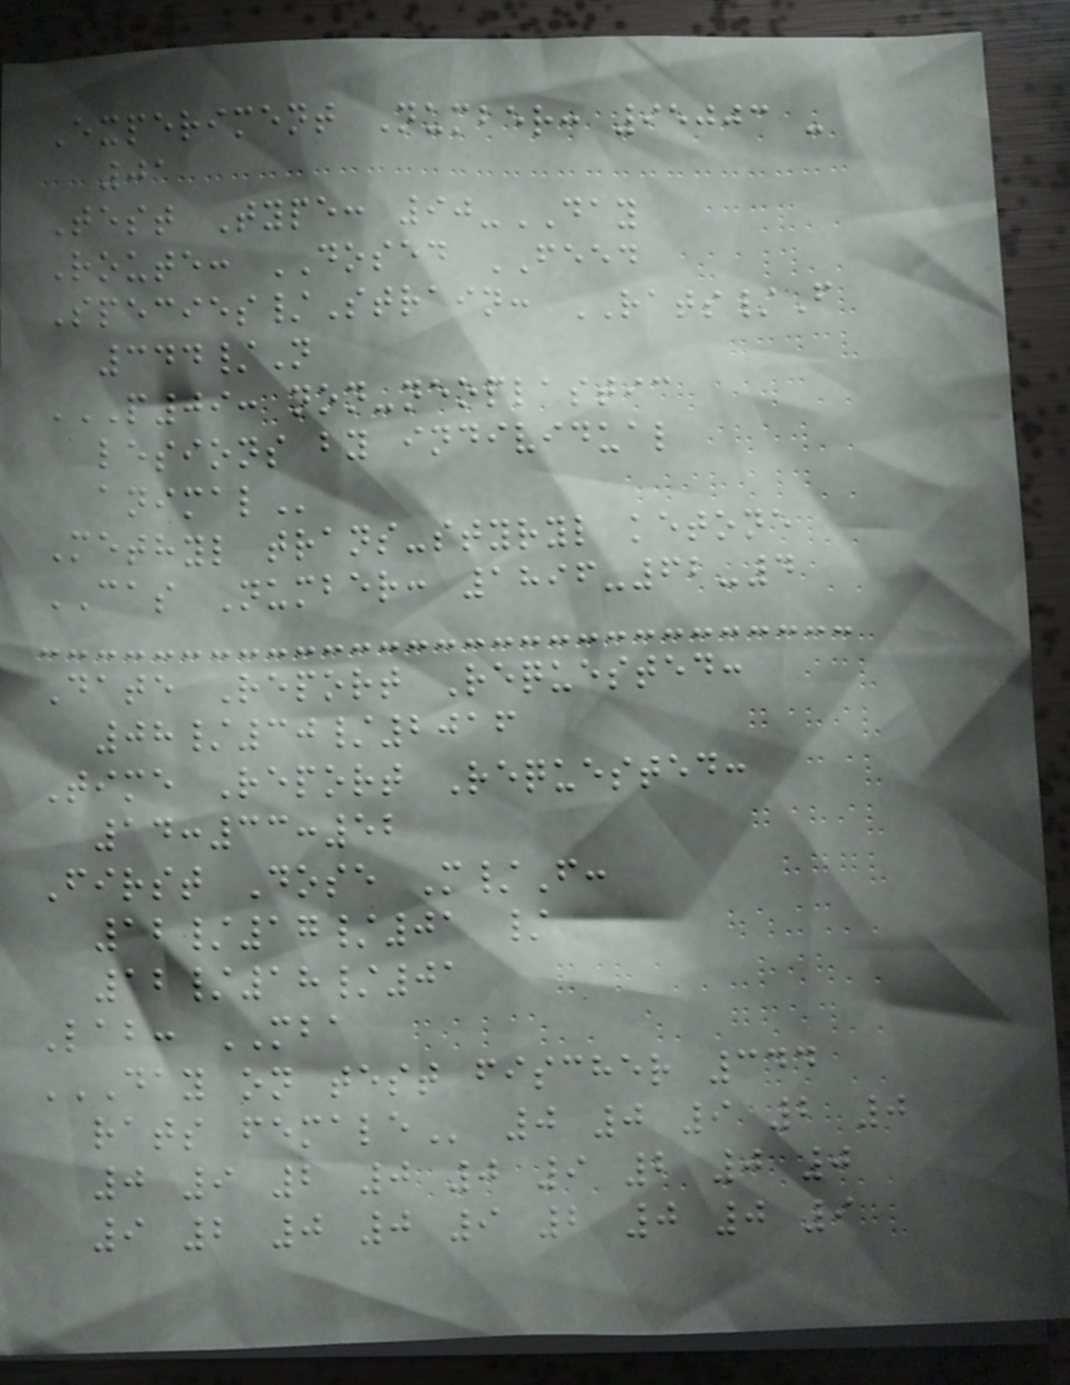Experiment Number: 95003 -
01
Test Type: 90-DAY
Route: DOSED FEED
Species/Strain: RATS/F
344/N
P09: NON-NEOPLASTIC
LESIONS BY INDIVIDUAL
ANIMAL
Methyl trans-styryl ketone
CAS Number: 1896-62-4
Date Report Requested:
08/30/2016
Time Report Requested:
14:33:52
First Dose M/F:
12/17/01 /
12/18/01
Lab: MBA
DAY ON TEST FISCHER 344
RATS FEMALE 0 0 9 2 0
0 9 2 0 0 9 2 0 0
9 2 0 0 9 2 0 0 9
